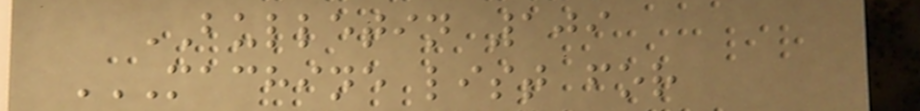BULLETIN 109
MACHINE LIST FOR
